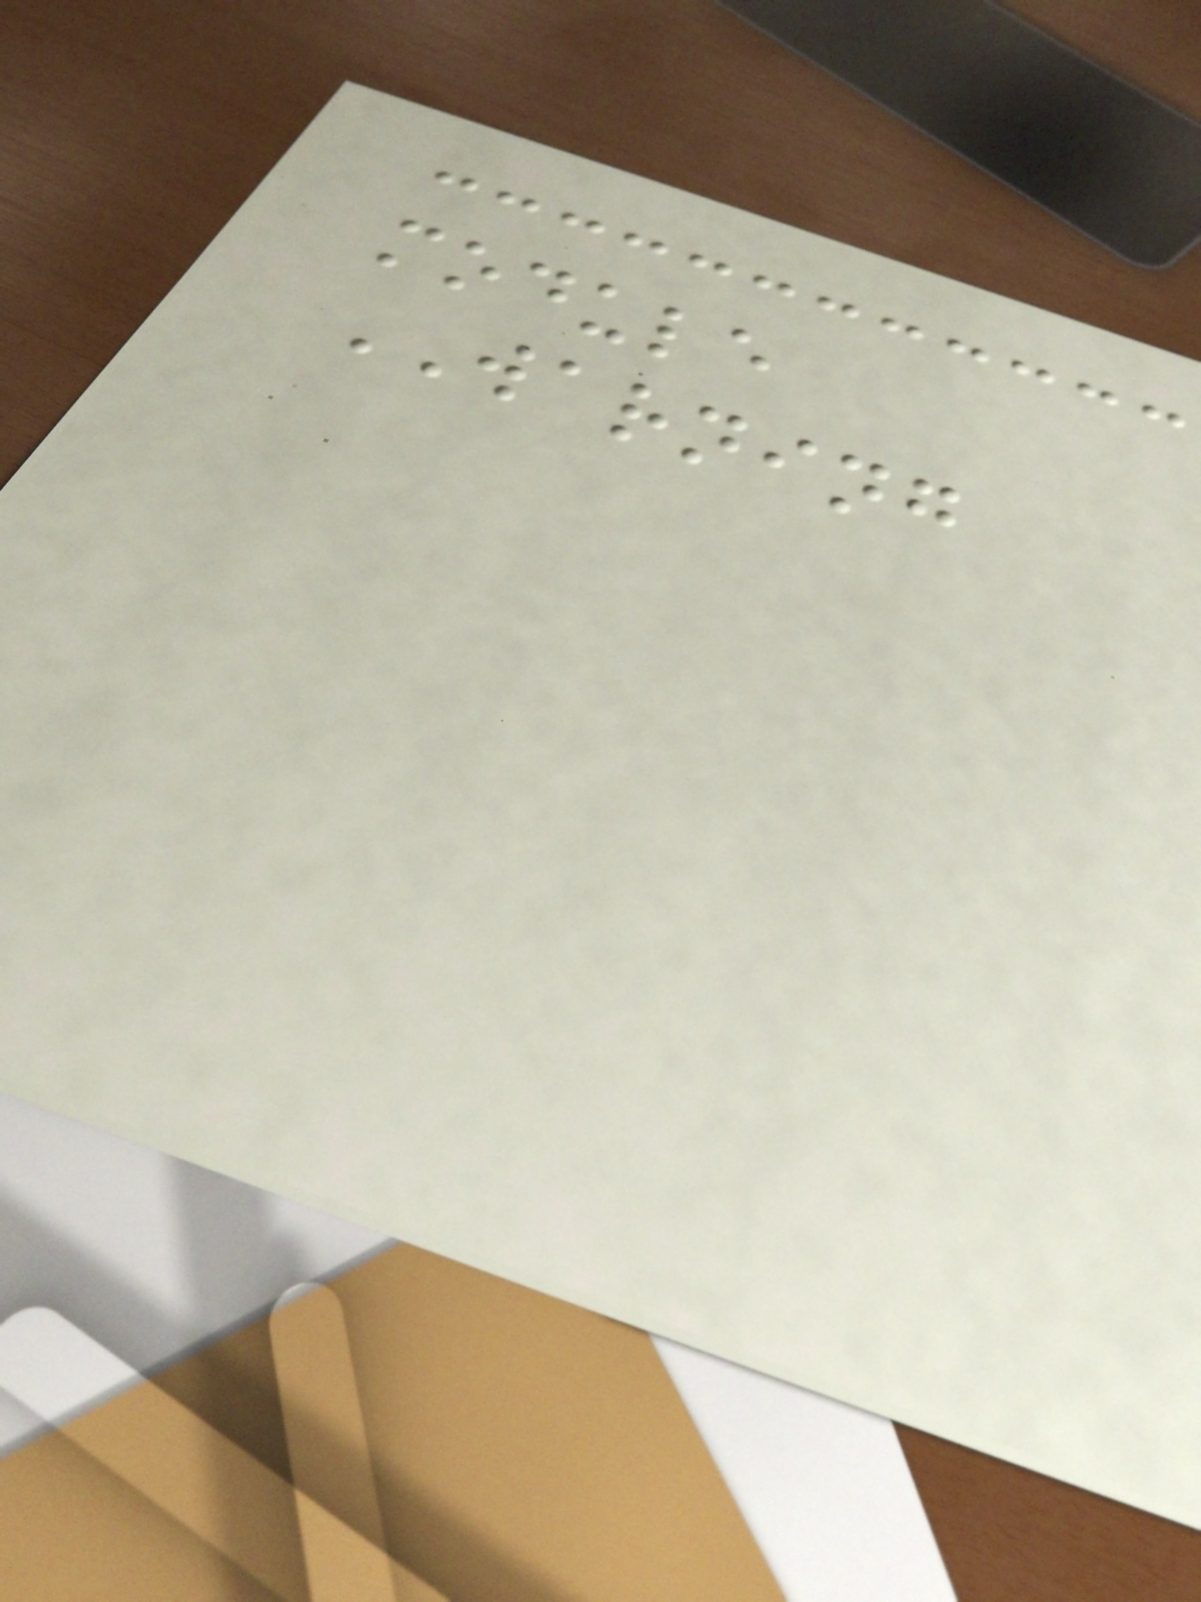module
WARNING
